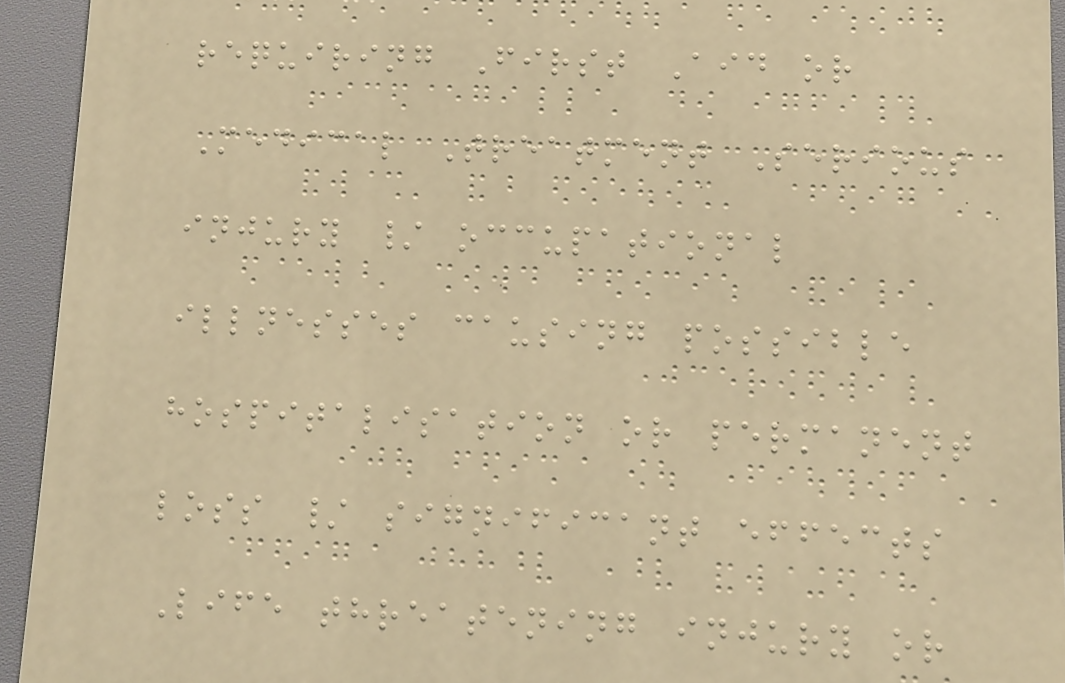requiring First Aid or
Medical Treatment Serious
injury / occupational
illnesses causing possible
hospitalisation or permanent
loss / significant effects
Life threatening injury or
